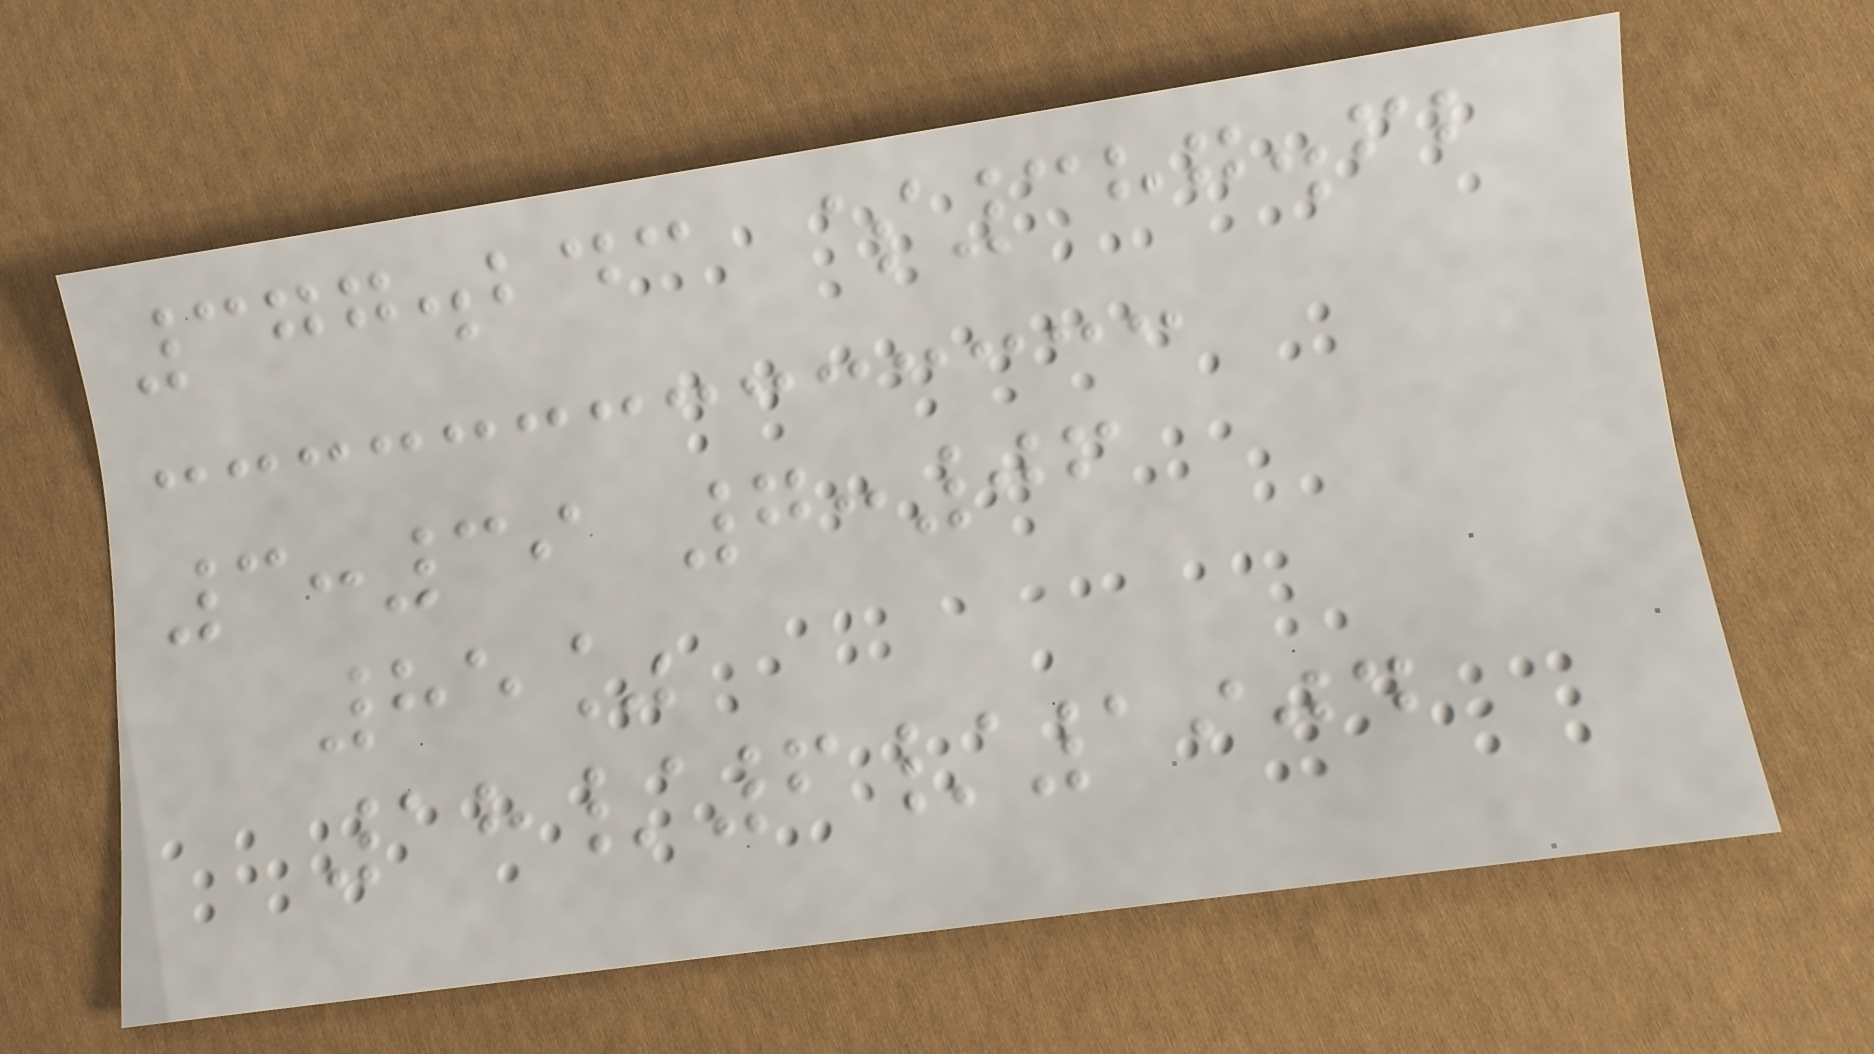377.243 $387.62
3:39 7:06
85%
18/6/1904
